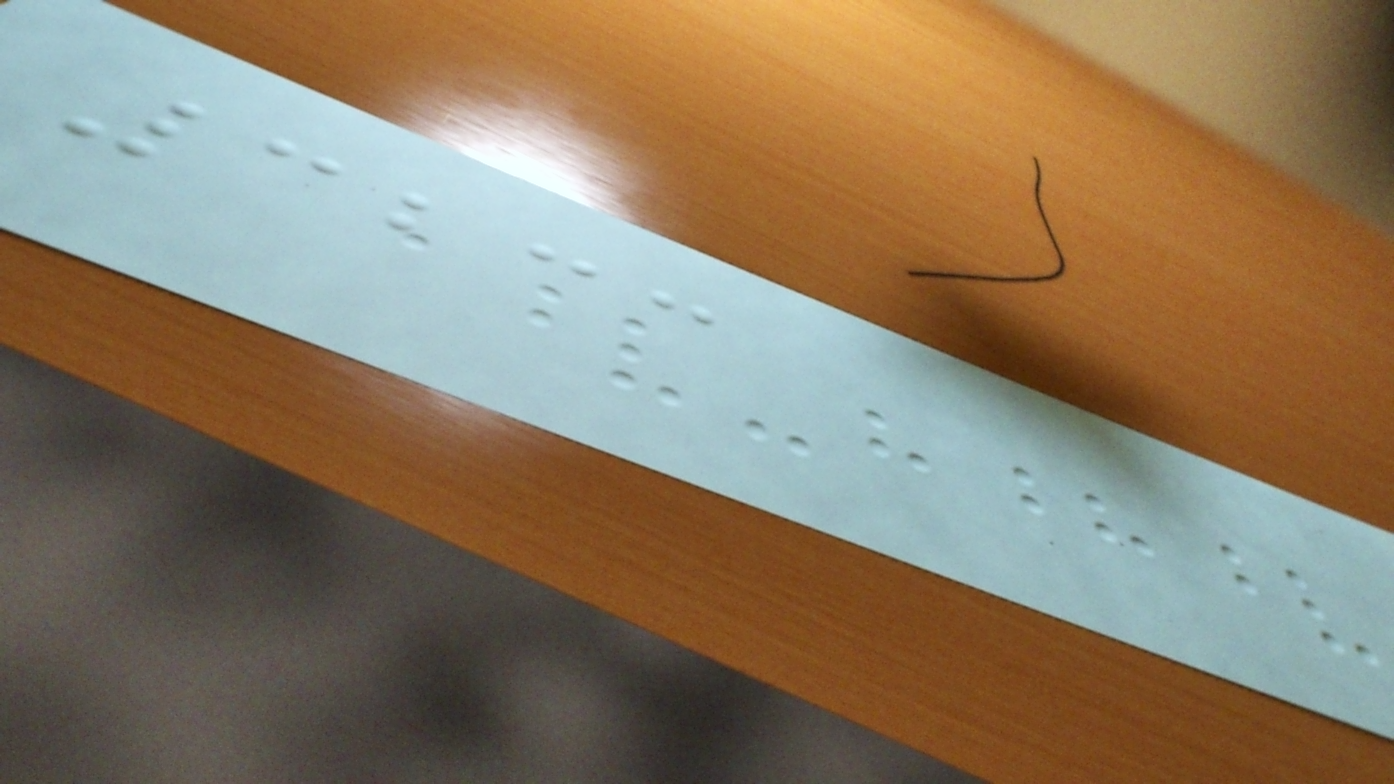3233
